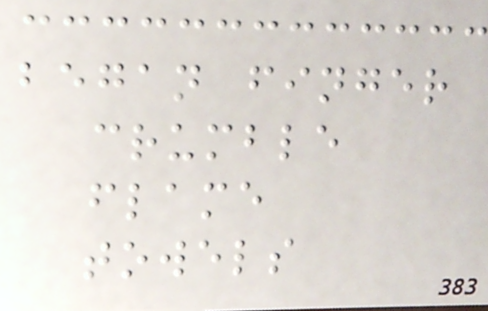began finger
crumble
flame
towels
